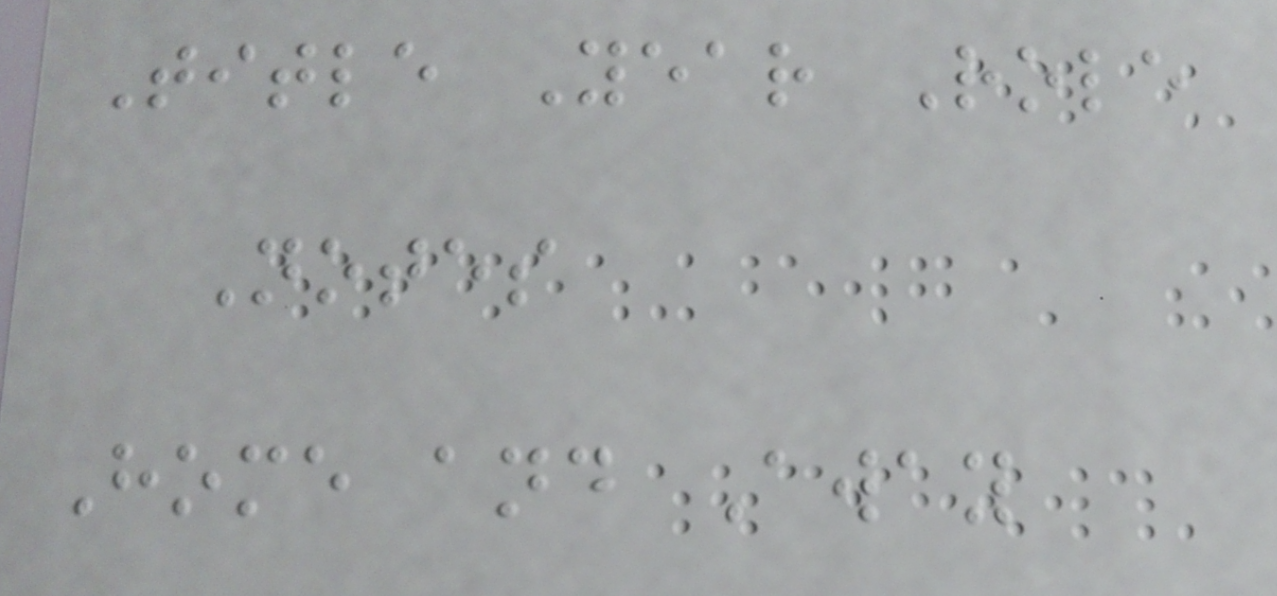Title Year Role
Notes
Home and Away
